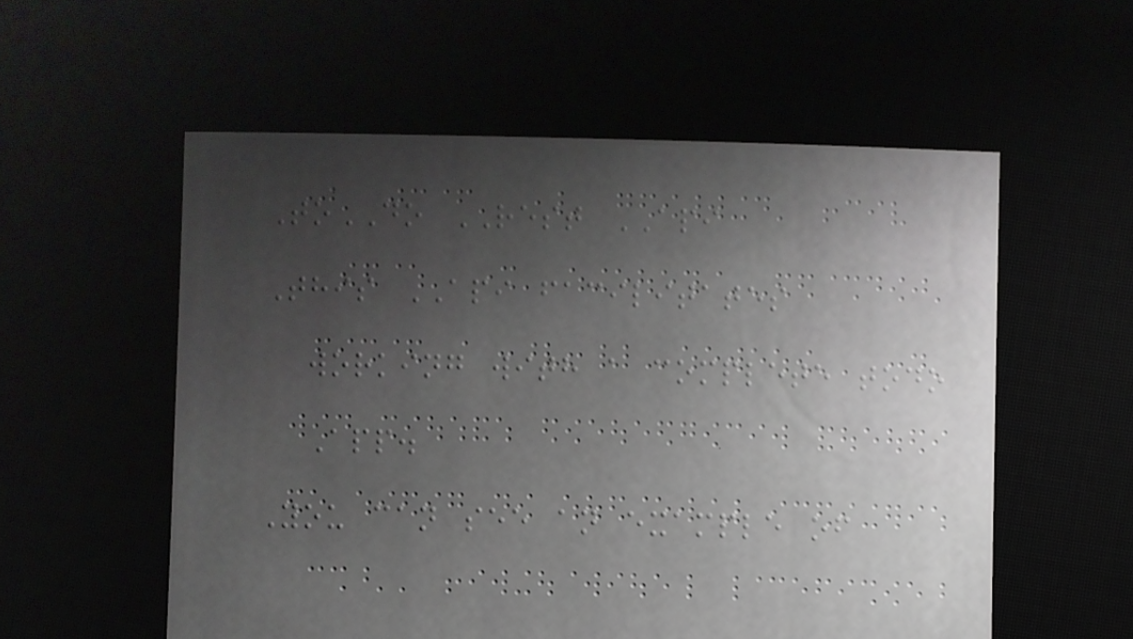ToDO REST API
This API facilitates
working with a complete todo
App.
You can see an example of
